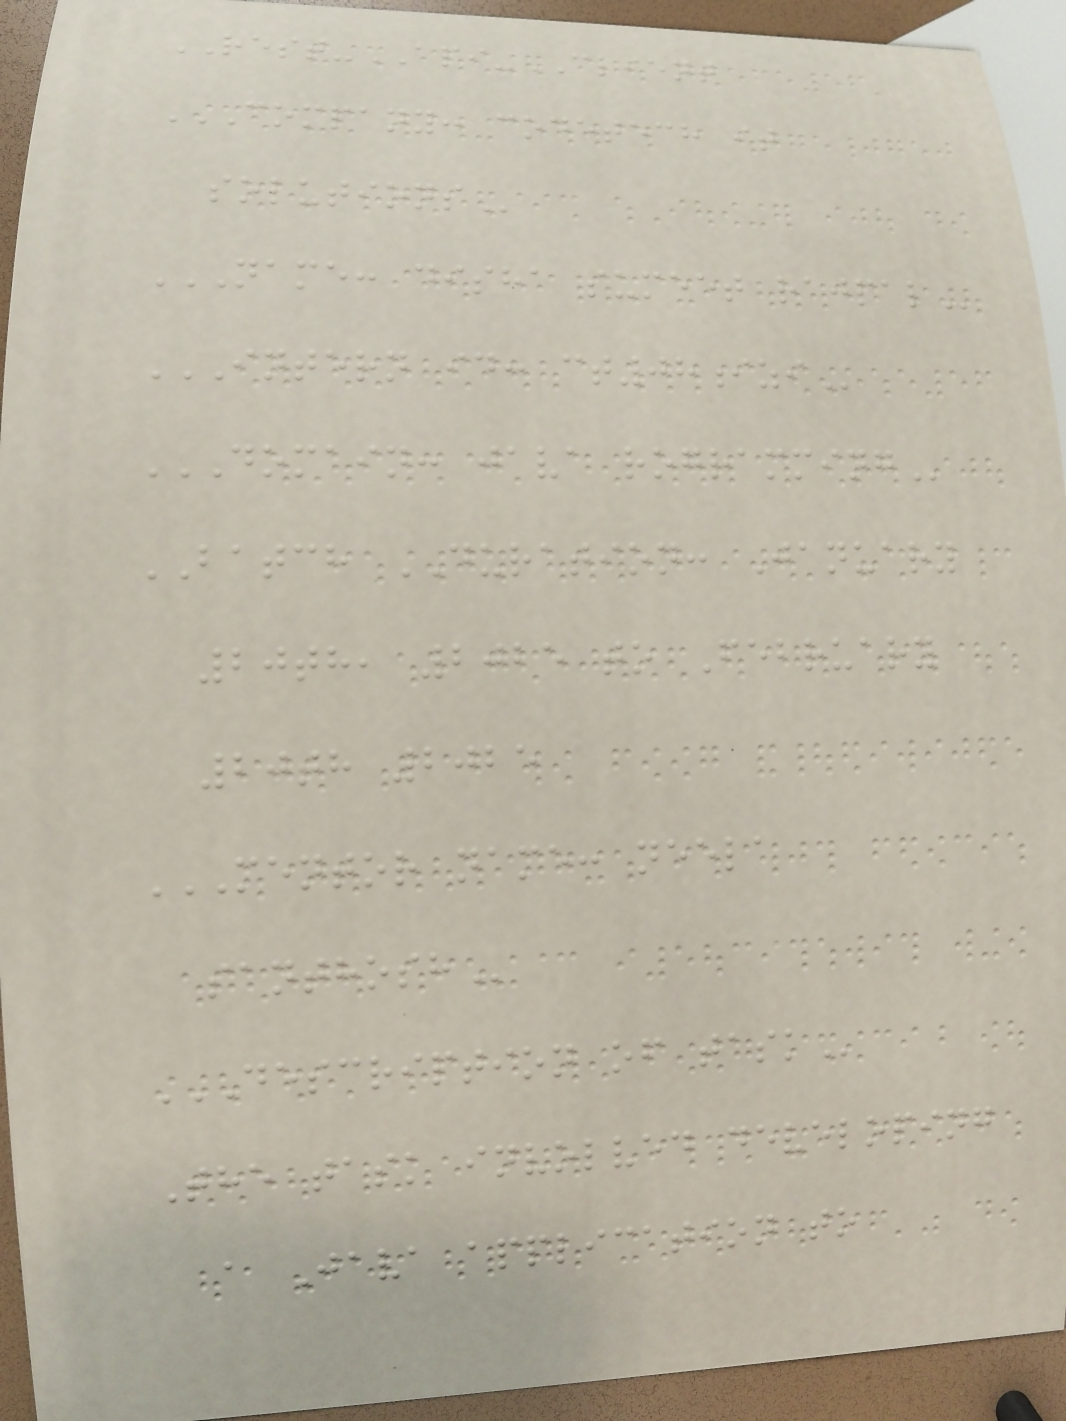REST-API-CLIENT
COMPANY: CODETECH IT
SOLUTIONS
NAME: DISHA SUMEET RAJPAL
INTERN ID: CT08IZI
DOMAIN: JAVA ROGRAMMING
BATCH DURATION: January
20th, 2025 to February
20th 2025
MENTOR NAME: NEELA
SANTHOSH
DESCRIPTION OF TASK
The task involved developing
a Java application to
